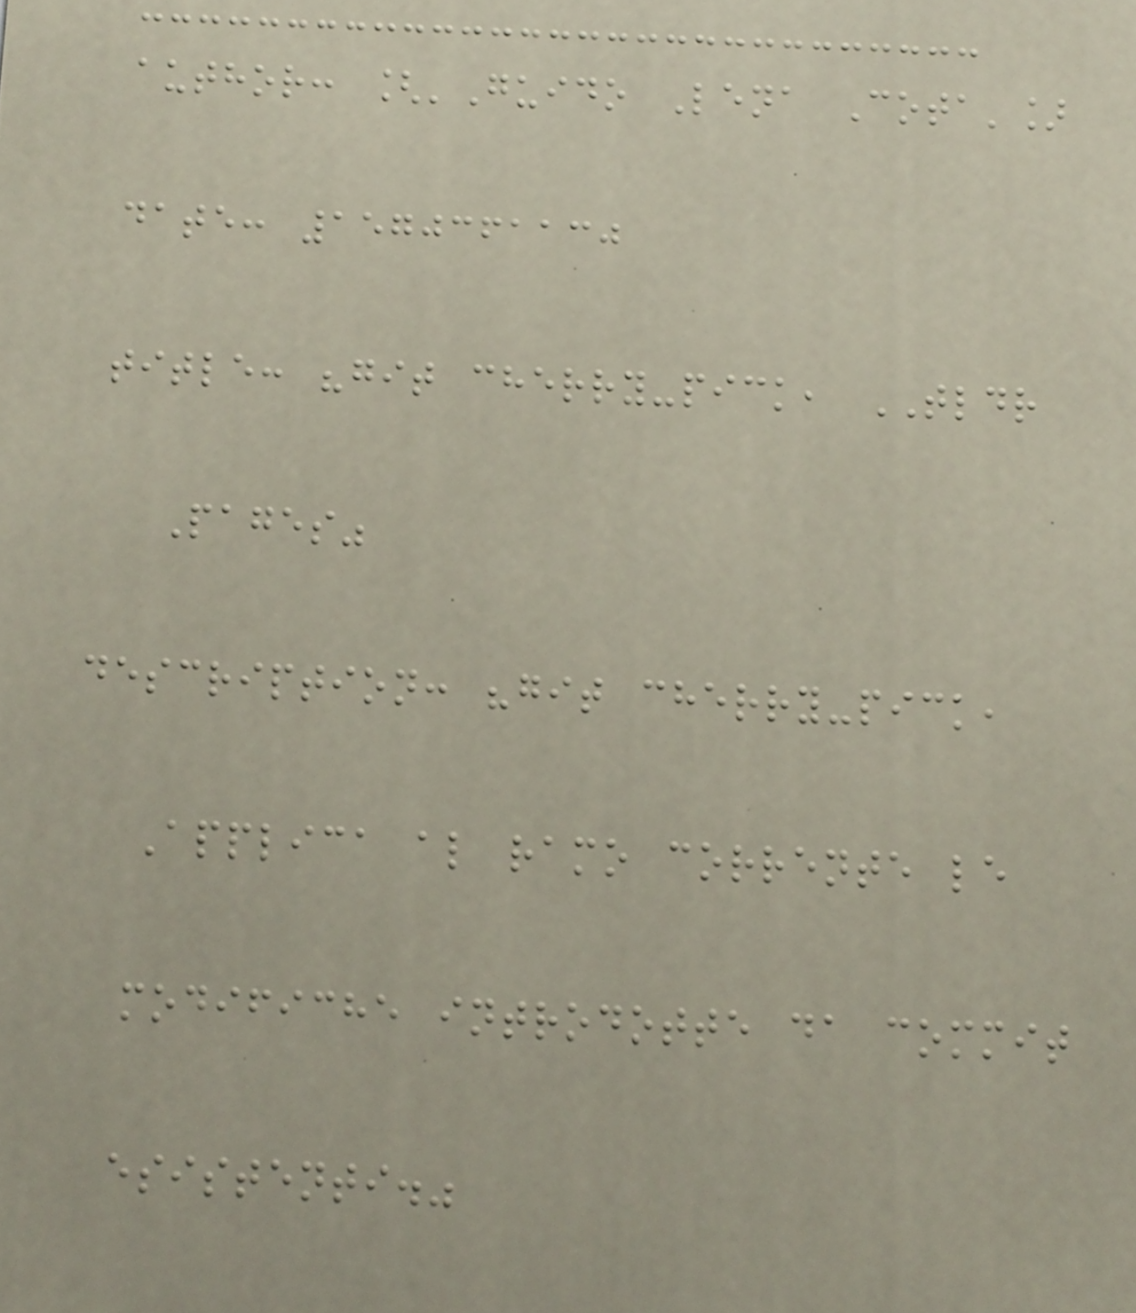author: ['Guido Lena Cota']
date: 1570361130
title: "git cherry-pick, TLDR
Pages"
description: "git cherry-pick,
Applica al ramo corrente le
modifiche introdotte da commit
esistenti."
